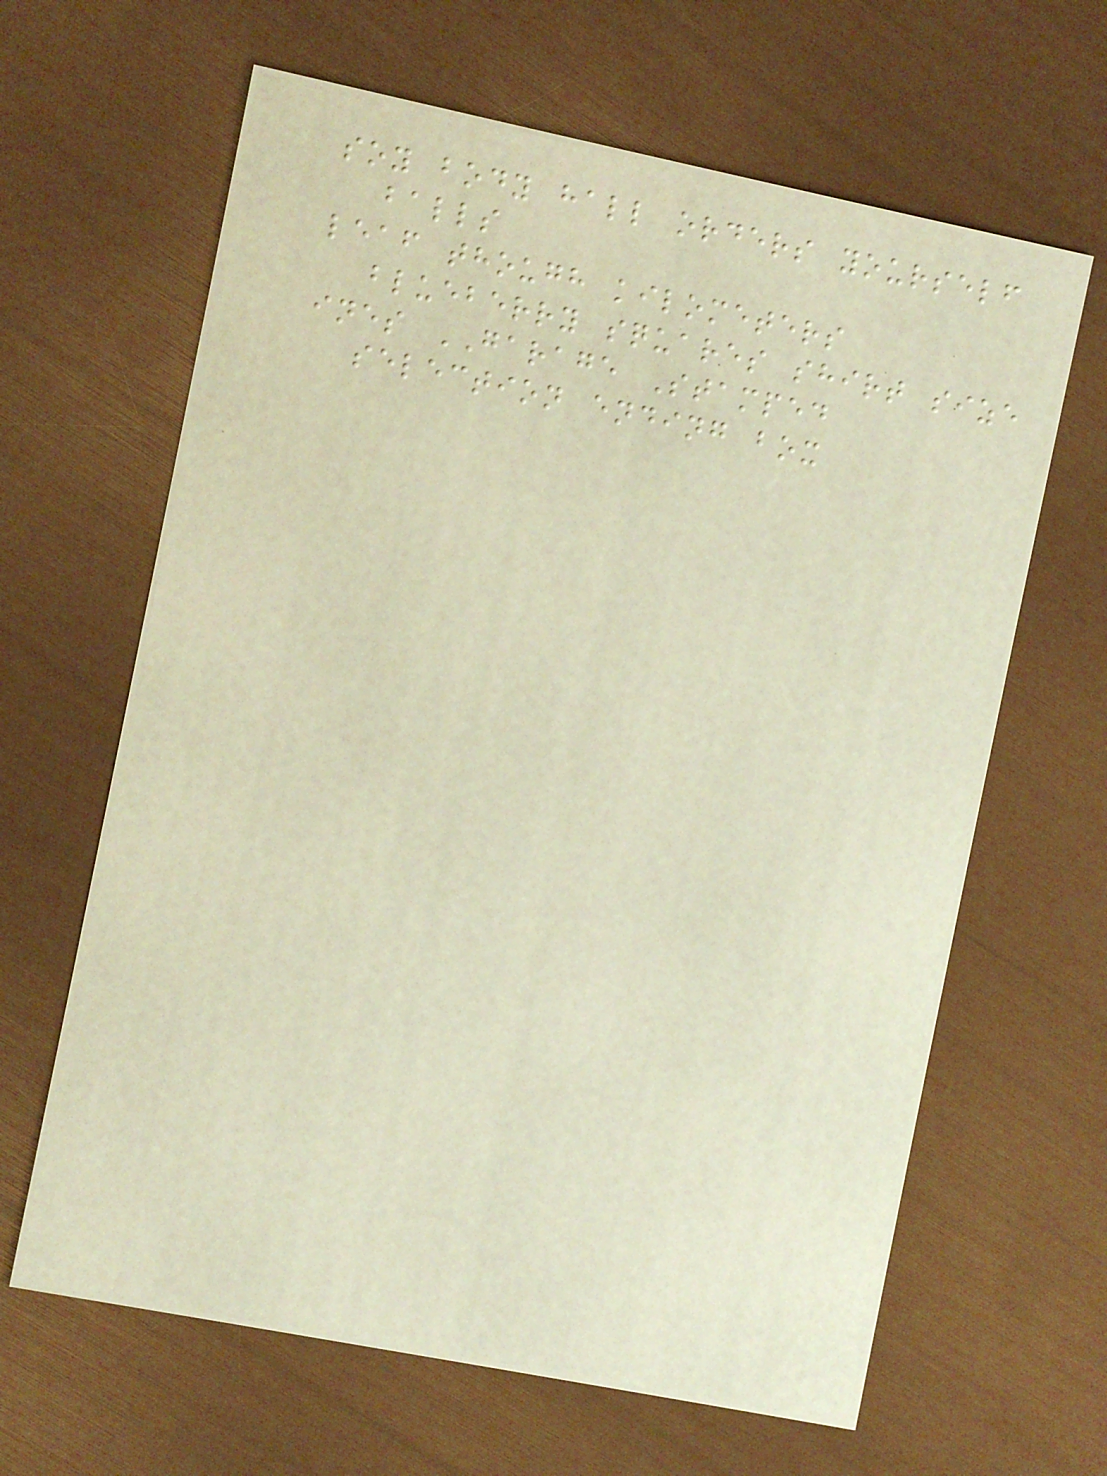soy body hall orders yourself
balls
leaf though kilometers
blueberry squares shirt size
ines GARAGE Stamped
selection ending box
